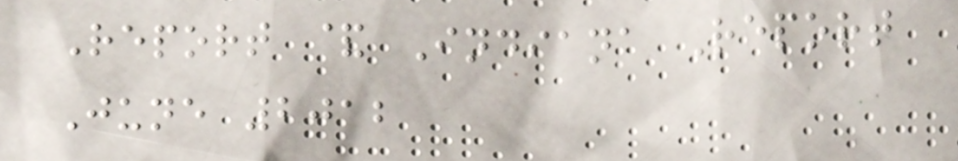Report & Indiana Report
June 2012
